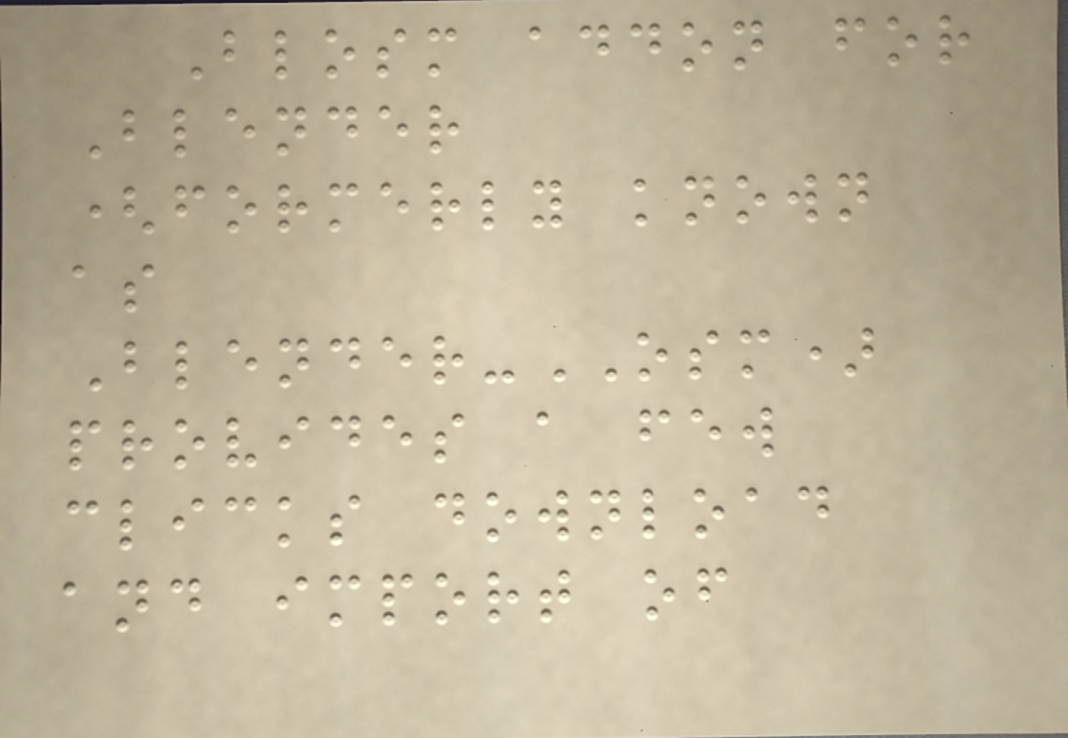Blosm addon for
Blender
(formerly known
as
Blender-OSM)
provides a few
clicks download
and import of
